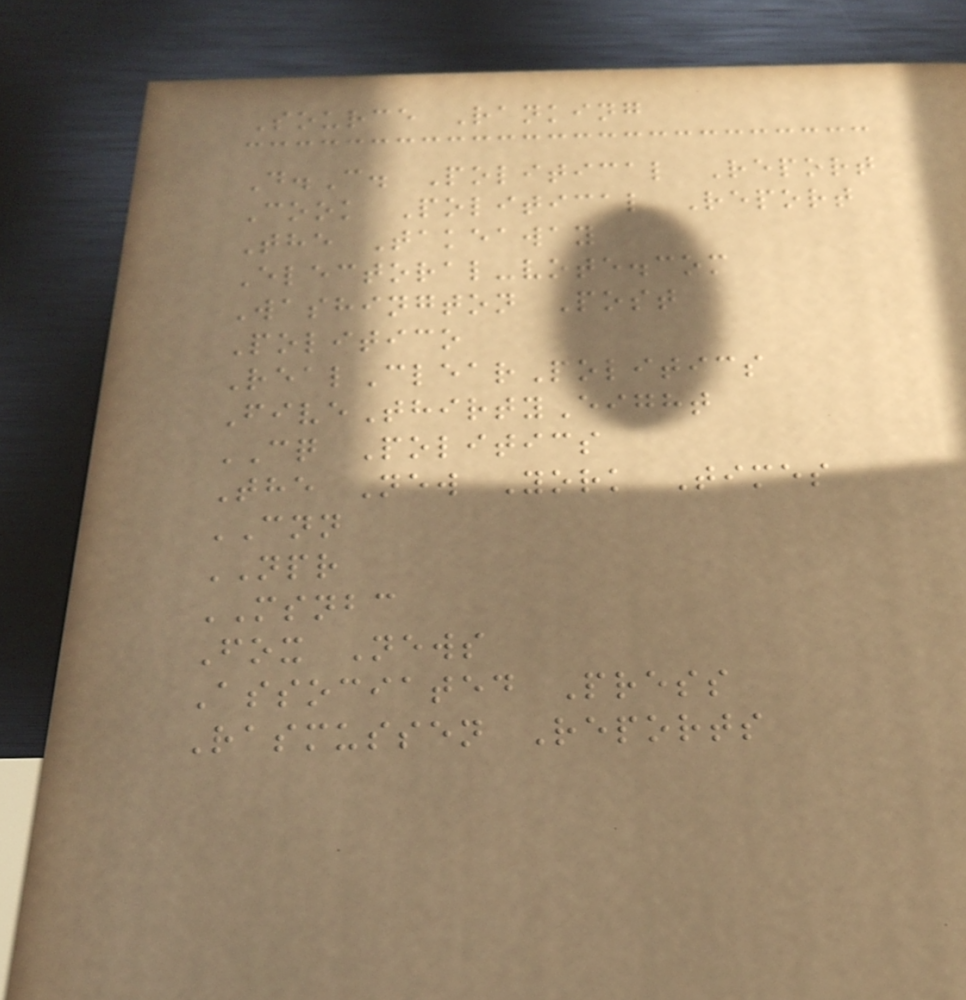Source Ranking
D.C. Political Report
Cook Political Report
The Takeaway
Electoral-vote.com
Washington Post
Politico
RealClearPolitics
FiveThirtyEight
CQ Politics
The New York Times
CNN
NPR
MSNBC
Fox News
Associated Press
Rasmussen Reports
